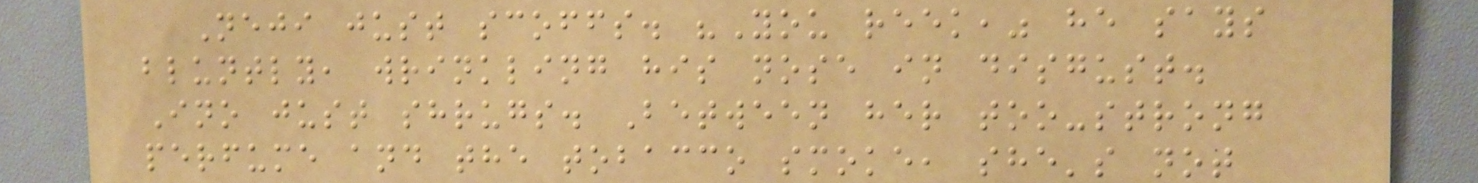Neji just scoffs. "You reek," he says
bluntly, wrinkling his nose in disgust.
Ino just shrugs. Between her too-strong
perfume and the tobacco smoke, she's not
